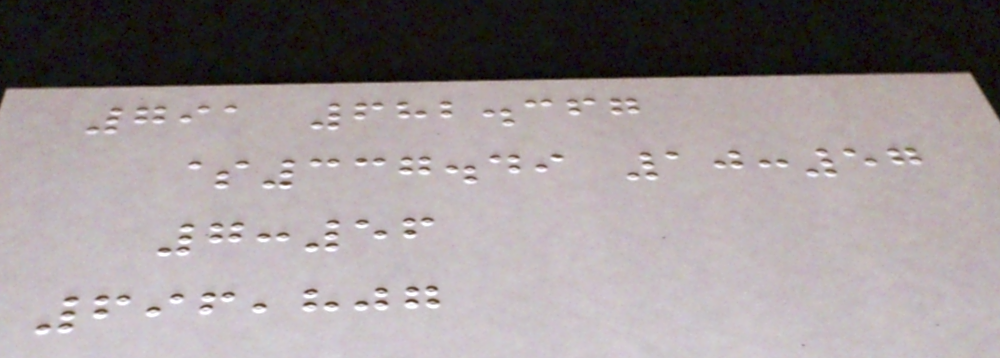791 682.367
$337.49 10:57
7:56
696,807
